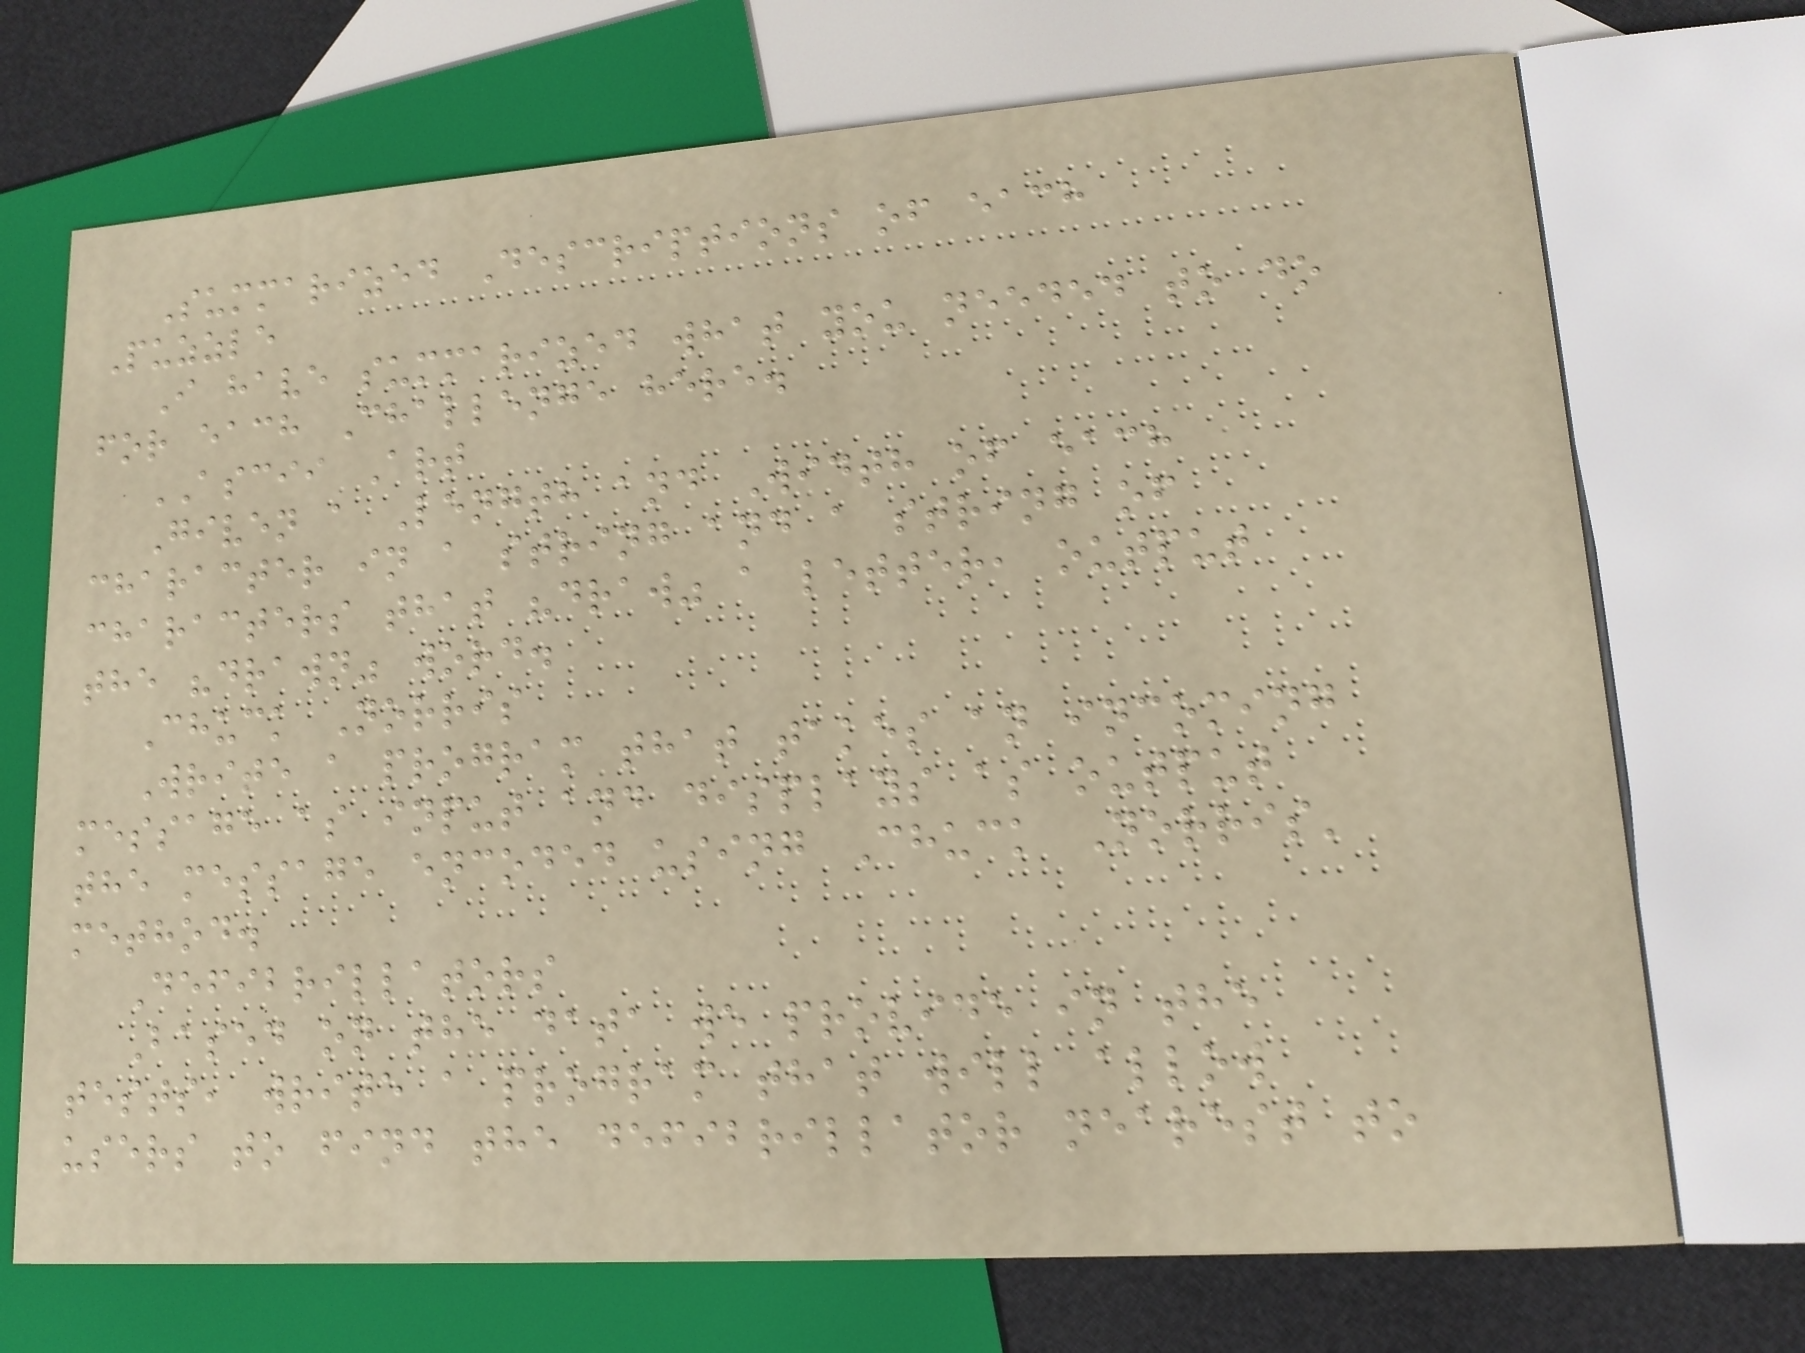Summarized Descriptions of each
Puzzle
I have summarized what you needed to do
for each Challenge here.
ASCII Art
Given a Length and Width of each
character in a string and a string of
characters that "draw" a letter, output
the "drawn" word.
Chuck Norris
Write a program that takes an incoming
message as input and displays as output
the message encoded using Chuck Norris'
method.
Defibrillators
Based on the data we provide in the
tests, write a program that will allow
users to find the defibrillator nearest to
